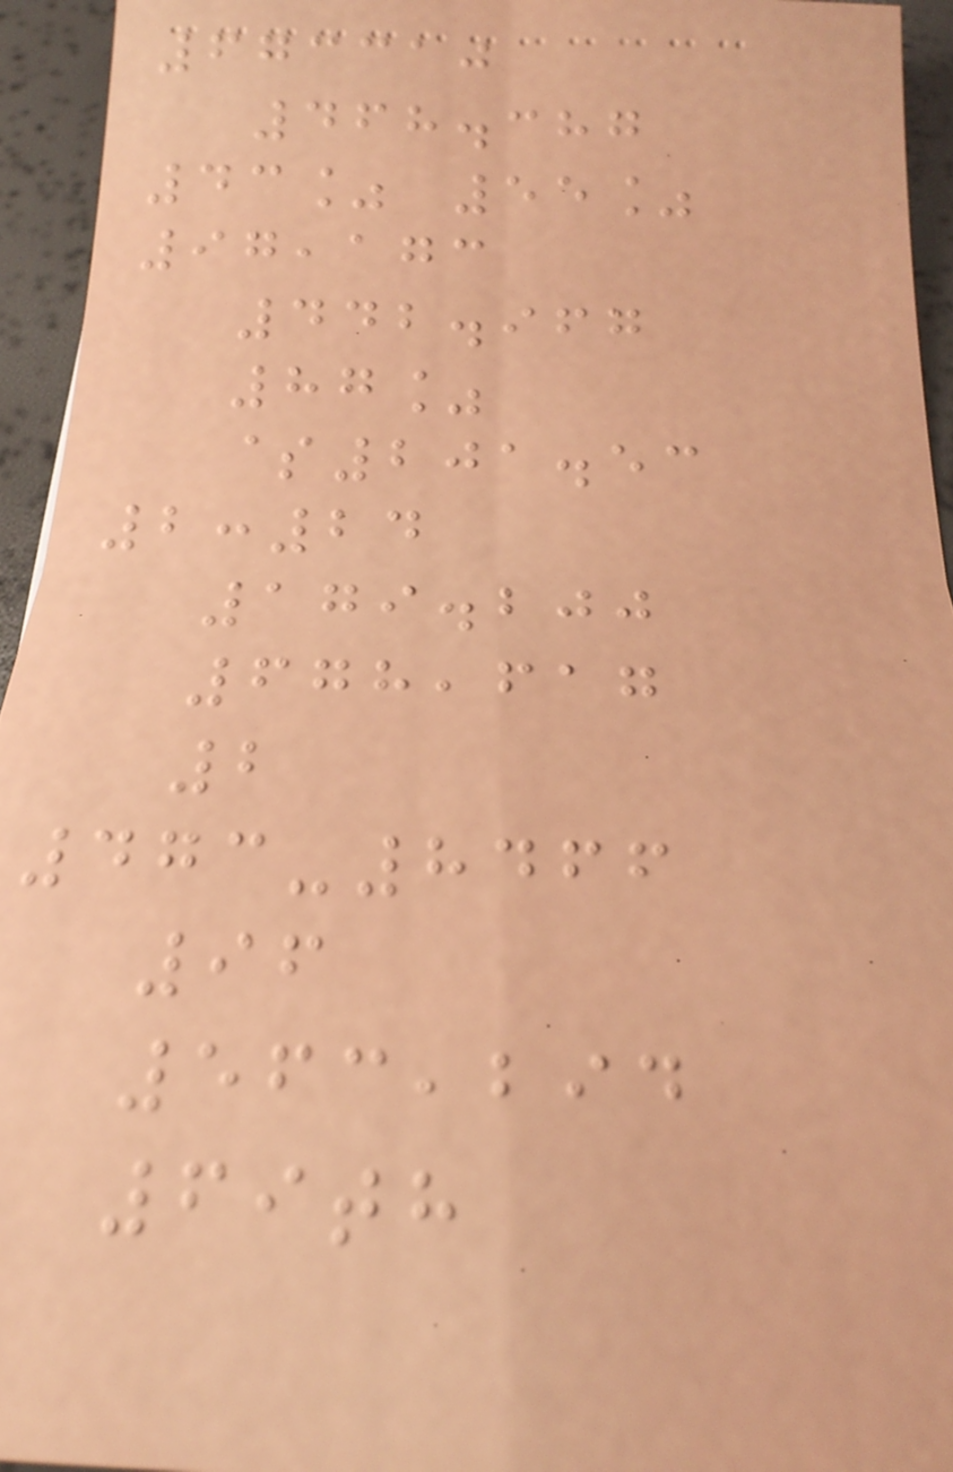673310
468.387
43% 55%
97,173
442.967
87%
$201.53
2:24
179.200
678,617
2
473-8466
96
563,294
69th
